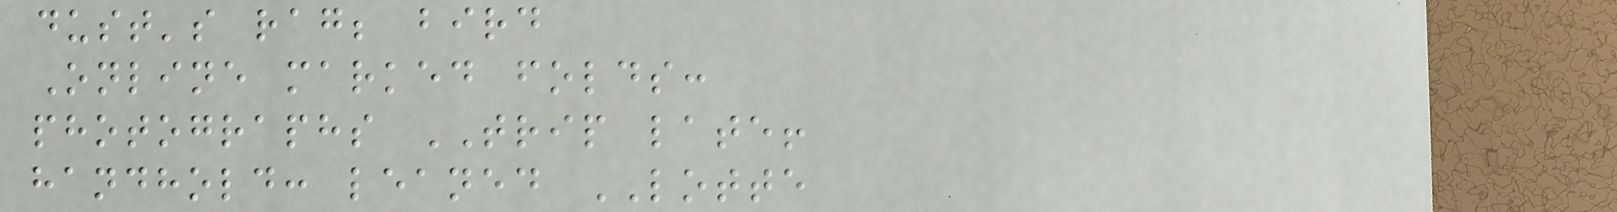dust's rag; bird
Online marked folds:
photographs TRIP late!
handhold: leaned LOTTE
